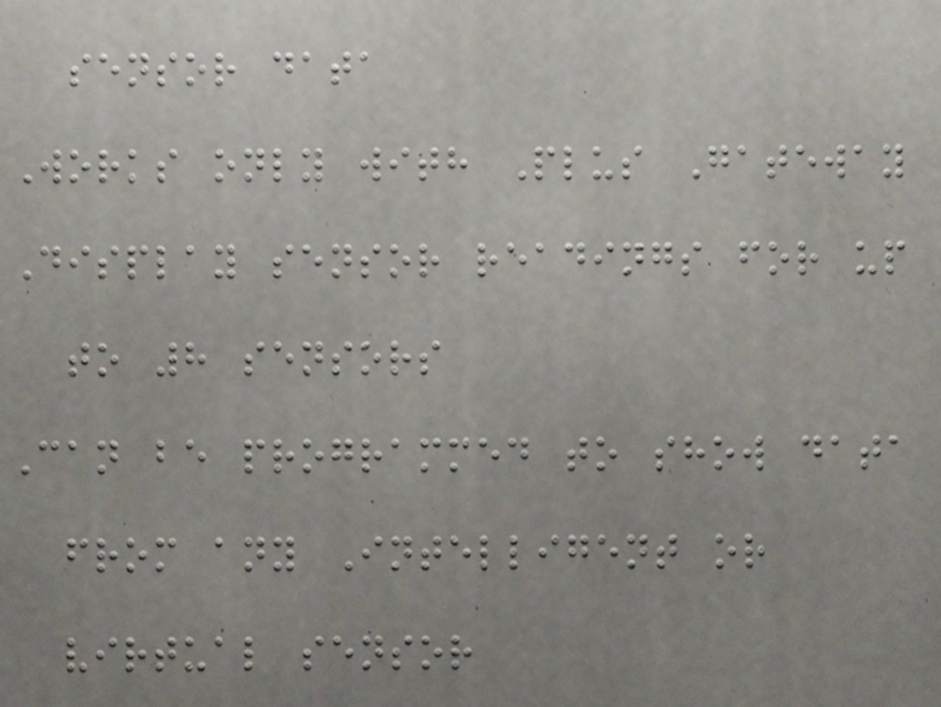sensor data
Works only with Plus Gateway
Display sensor readings for up
to 8 sensors
Can be programmed to show data
from any Intelligent or
virtual sensor
